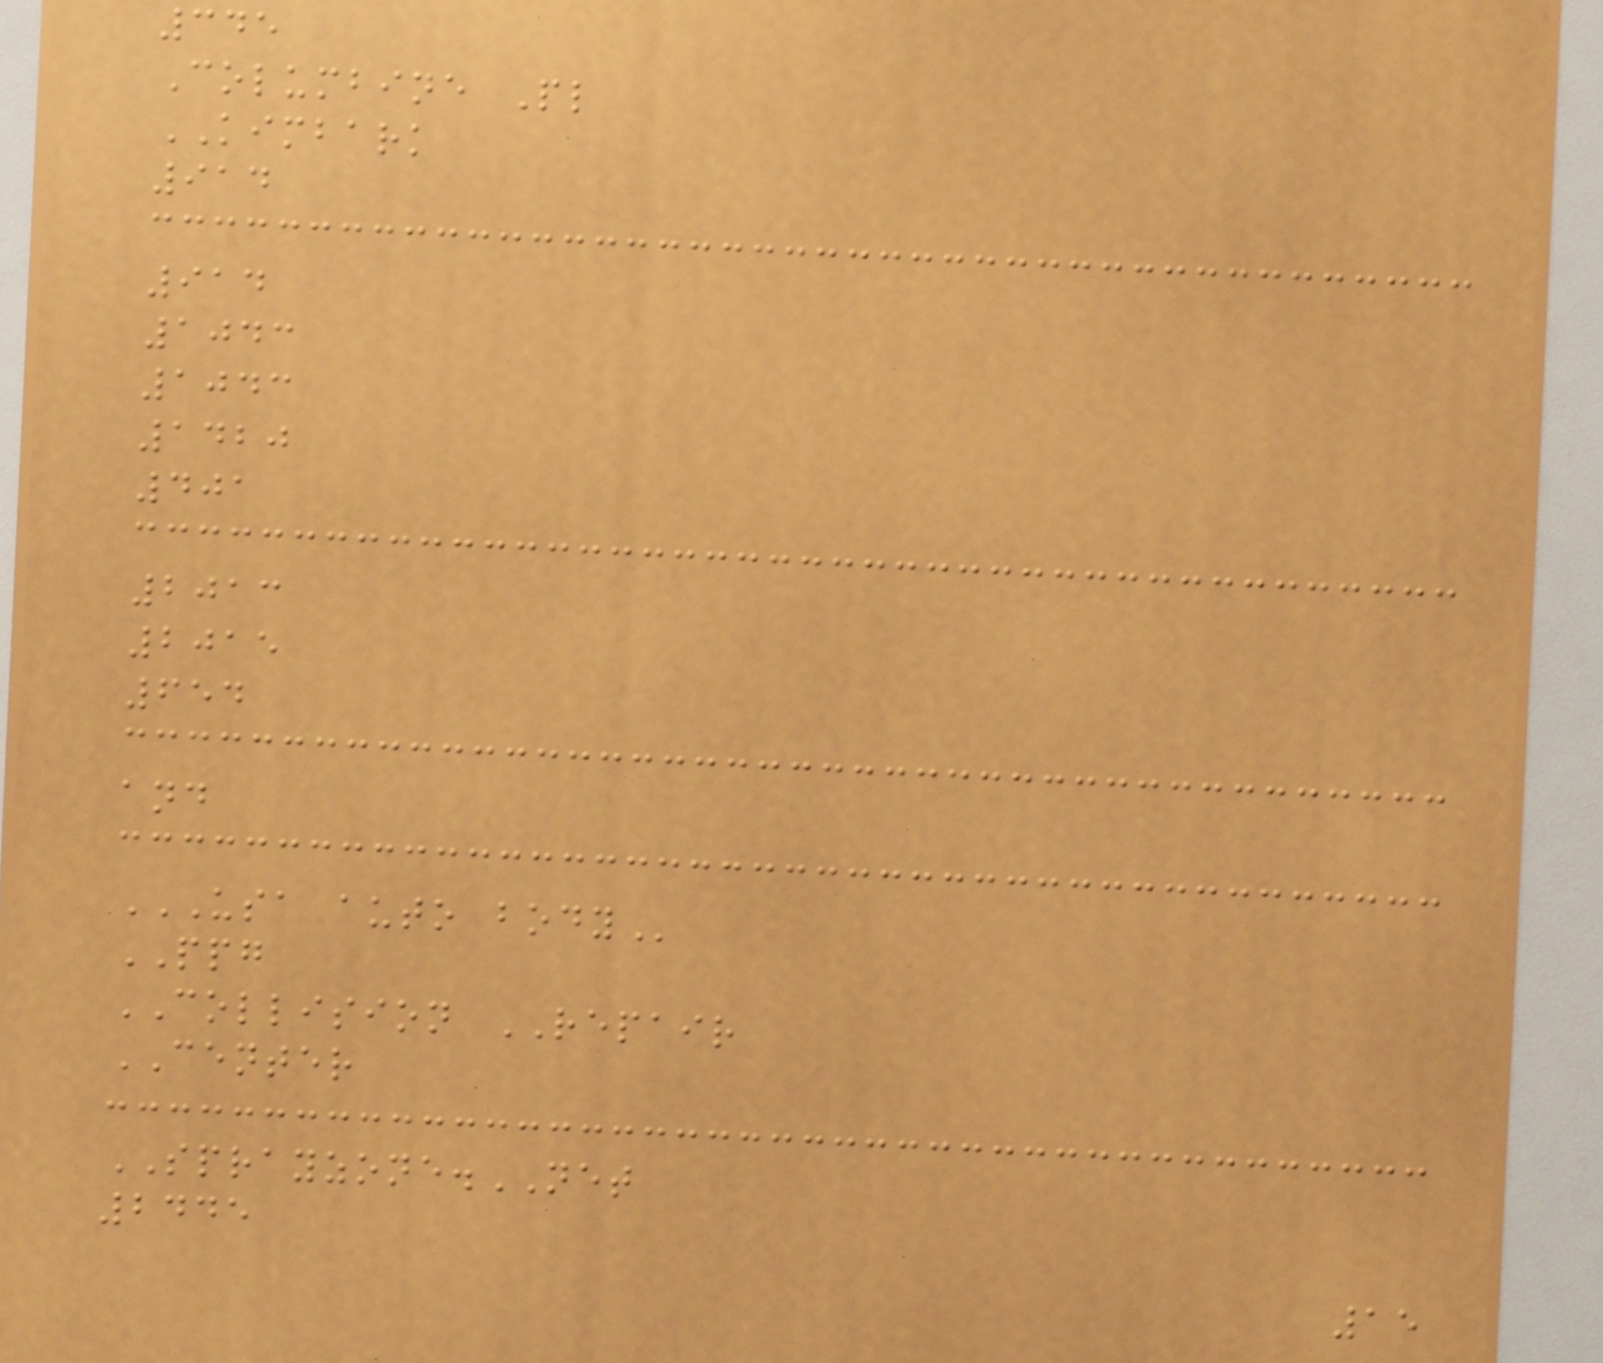345
Columbine Pl
KIMBARK
914
914
1043
1043
1420
401
2013
2015
654
and
USA AUTO BODY
PPG
COLLISION REPAIR
CENTER
SPRAYZONE.NET
2445
15
